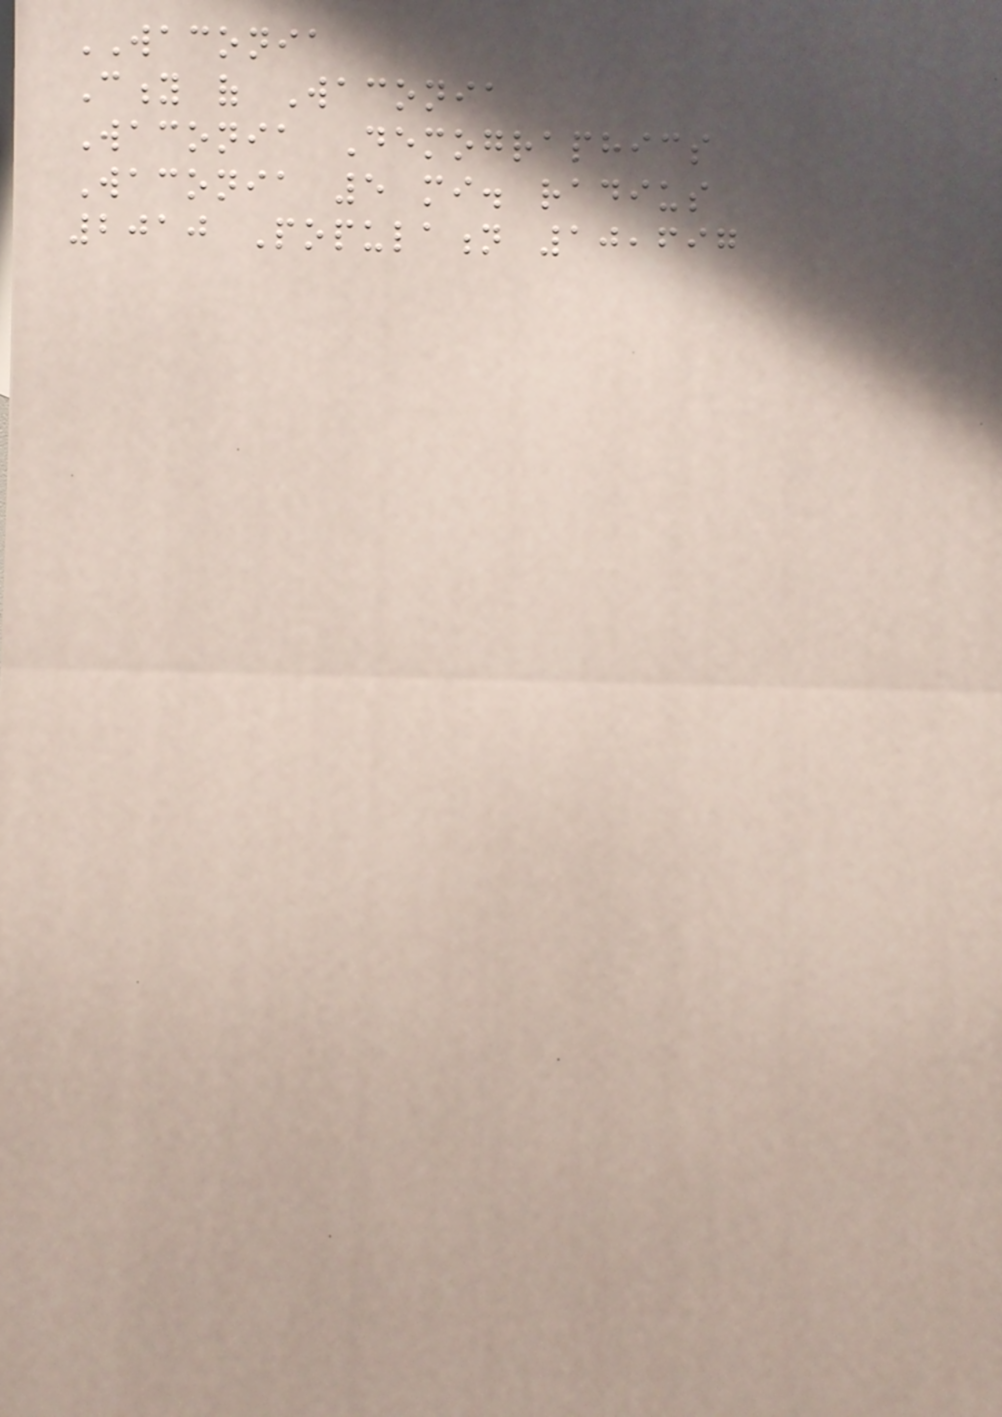WACONIA
City of Waconia
Waconia Demographics
Waconia 5 mi. radius
2010 Population 10,697
